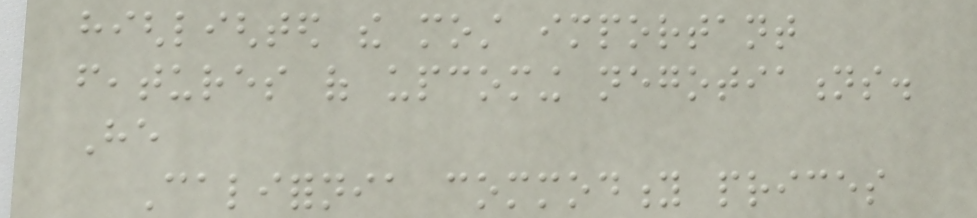highlighted the most important
features of upcoming negotiations.
He
California commodity prices
